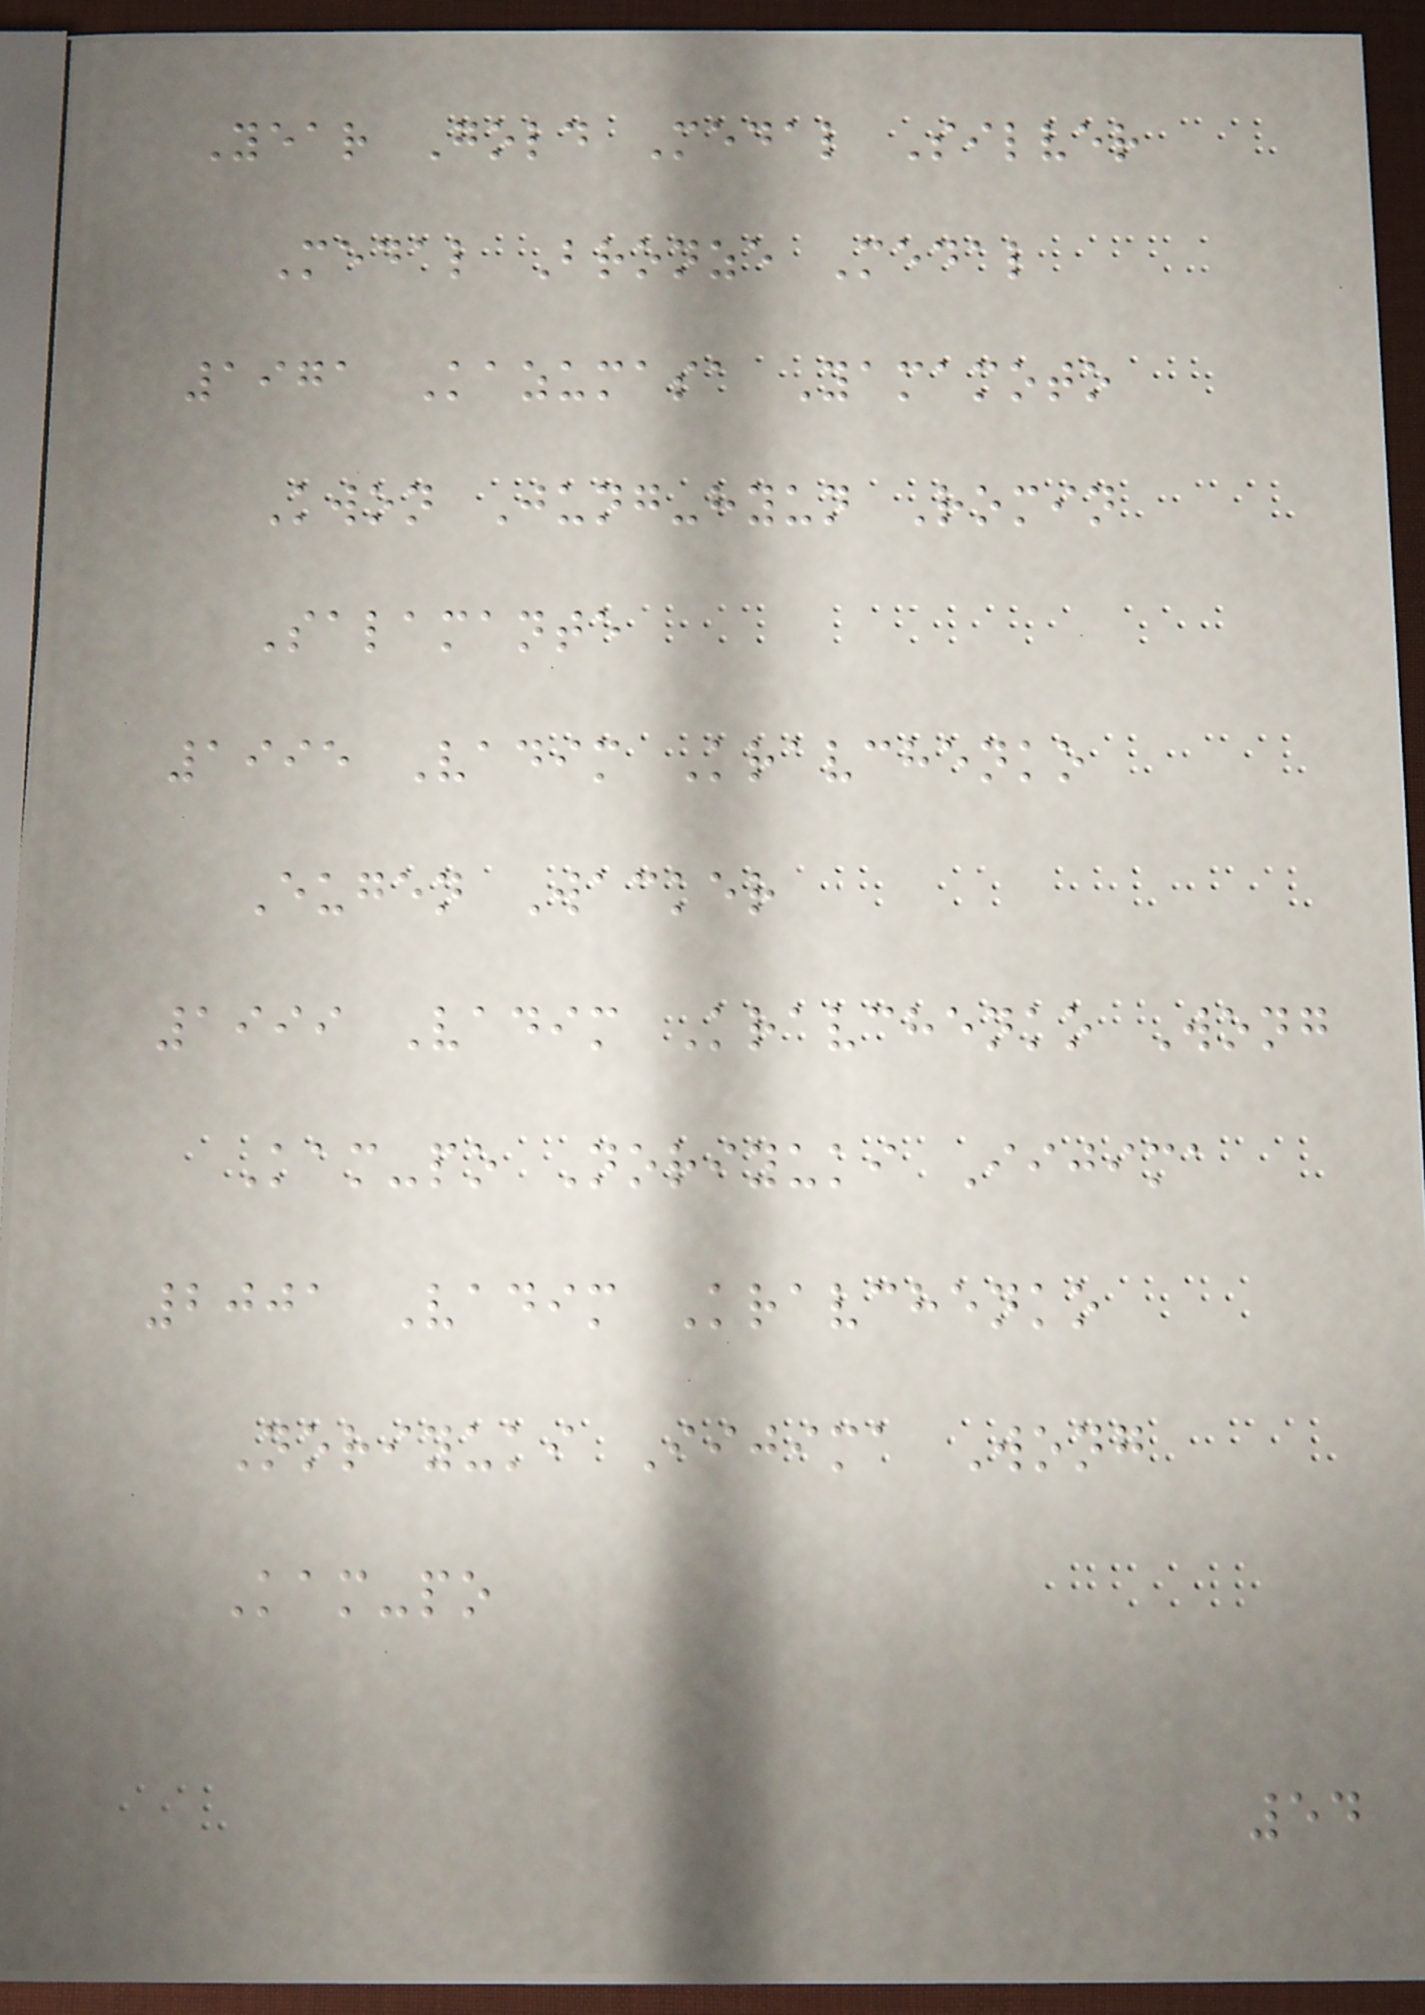Year Gold Medal Silver
Medal Bronze Medal
1971 Kazumasa Yamamoto
Kwon Jung-hyun Romin
Salamante
1995 Vadim Kravchenko
Eugen Wacker
1999 Vadim Kravchenko Wong
Kam-po Noriyuki Iijima
2001 Vadim Kravchenko
Noriyuki Iijima Wong
Kam-po
54
